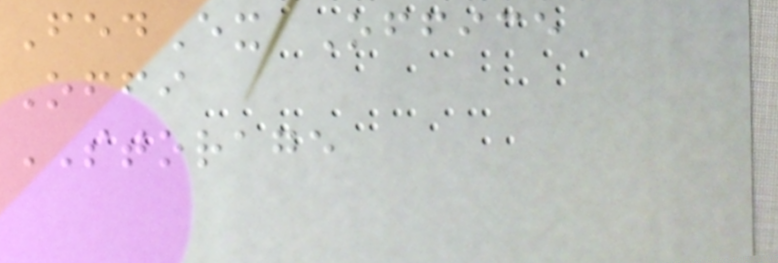FedEx Office
Offi
STORAGE
